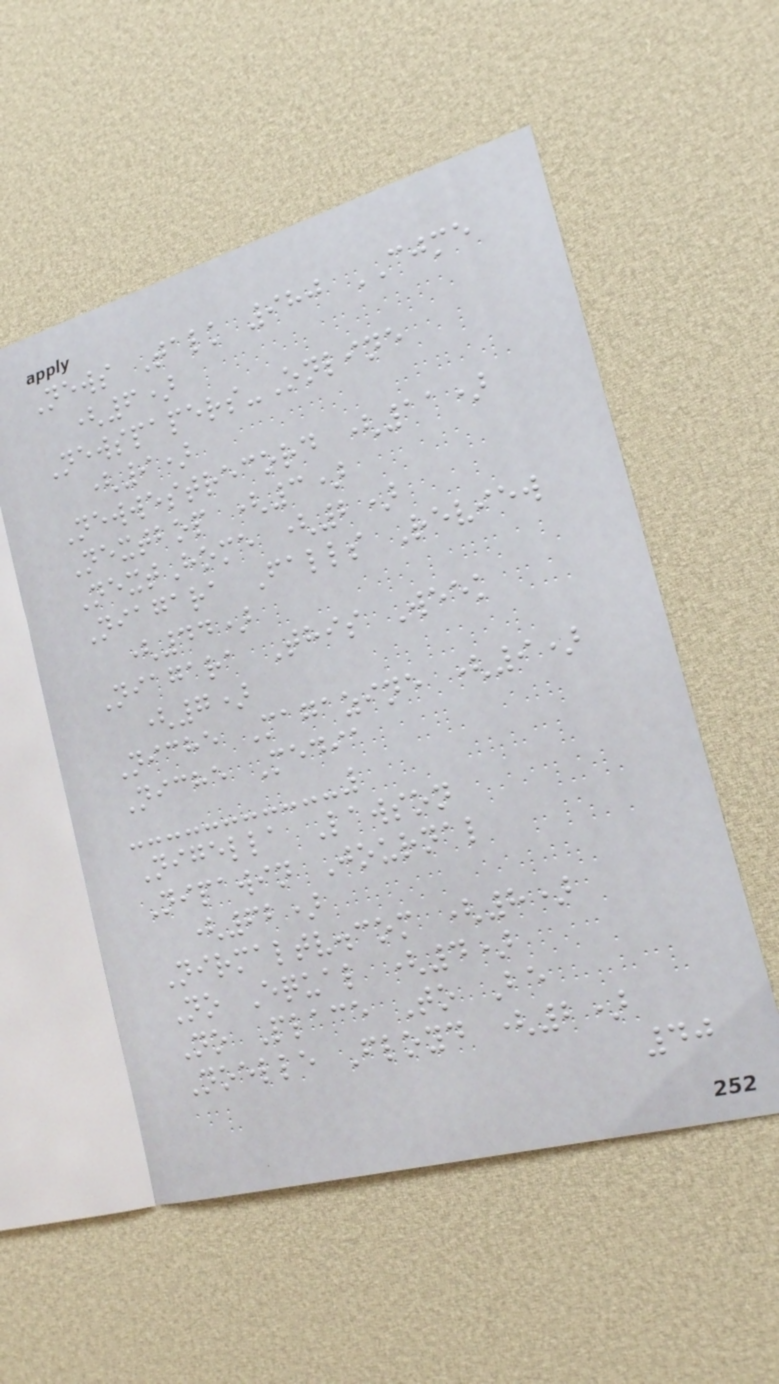News Talk 980 CJME
(6)
Newspapers-Online
(9)
Newwestrecord (11)
Nextbop (3)
NextHome (2)
Niagara Falls Review
(44)
Niagara This Week
(7)
Niche Magazine (9)
Niche Media
Nigella Lawson
Nipawin Journal
(62)
Nirmaltv.com (8)
No Equal (4)
No Place To Be
Noelle Floyd (2)
40
